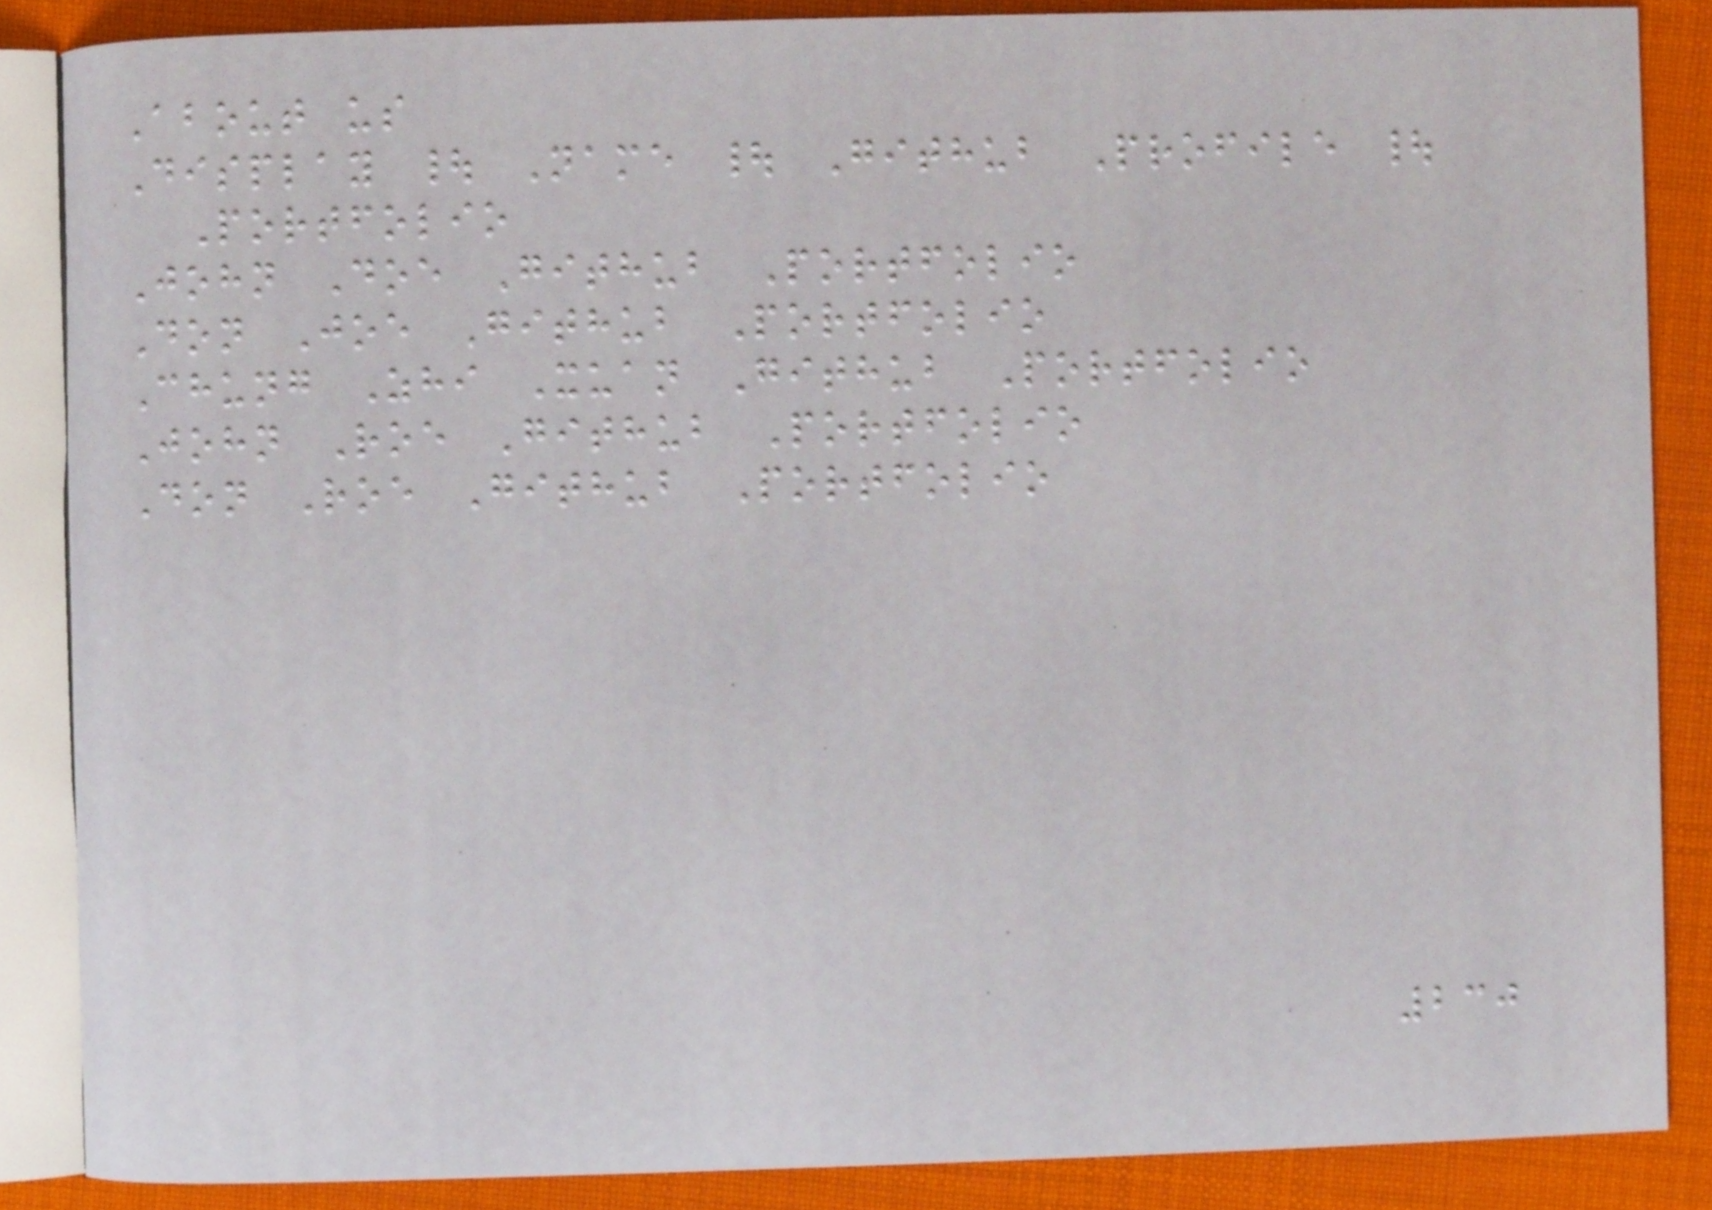About us
Display | Name | Github Profile |
Portfolio
John Doe Github Portfolio
Don Joe Github Portfolio
Chung Zhi Xuan Github Portfolio
John Roe Github Portfolio
Don Roe Github Portfolio
230
